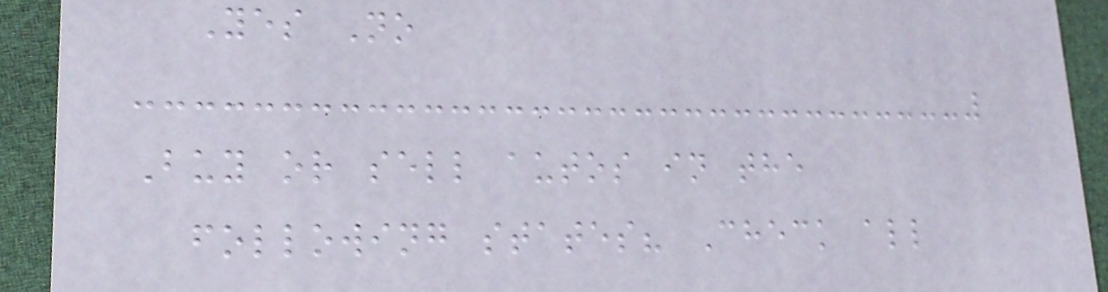Yes No
Buy or sell autos in the
following states? Check all
